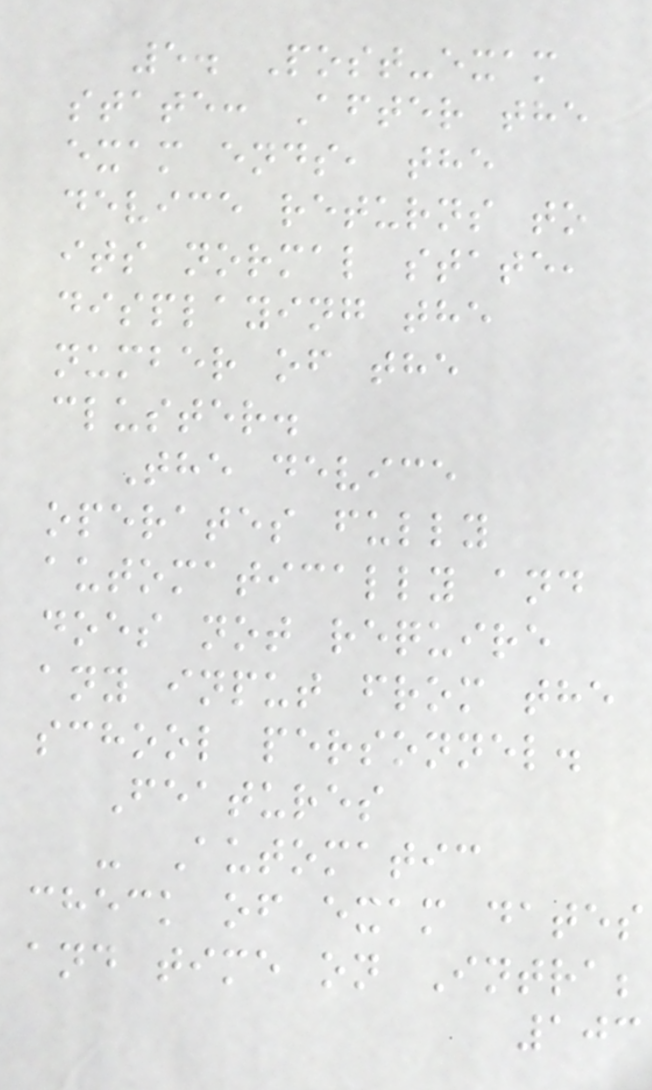5. Post-exam
state: After the
exam ends, the
device returns to
its normal state,
displaying the
number of the
cluster.
The device
operates fully
automatically and
does not require
any input from the
school personnel.
Features
- Automatic
check of exam dates
and time on Intra;
103
